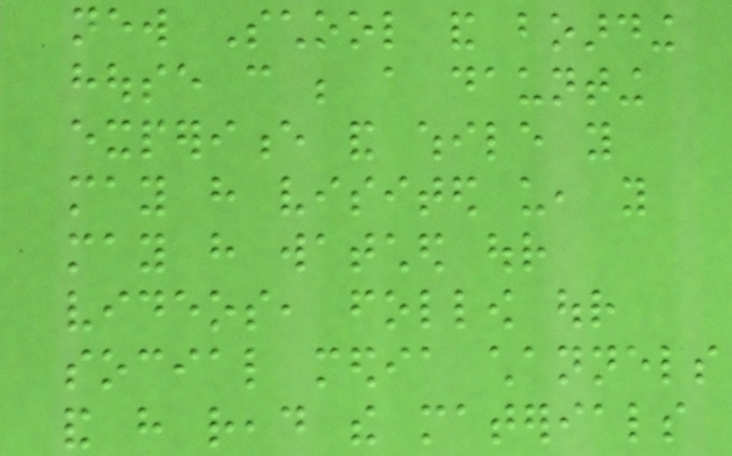new School and boarding
house can be a daunting
experience and while you
may have visited us, you
may have watched our
videos, follow our
social media channels
and have read the materials
